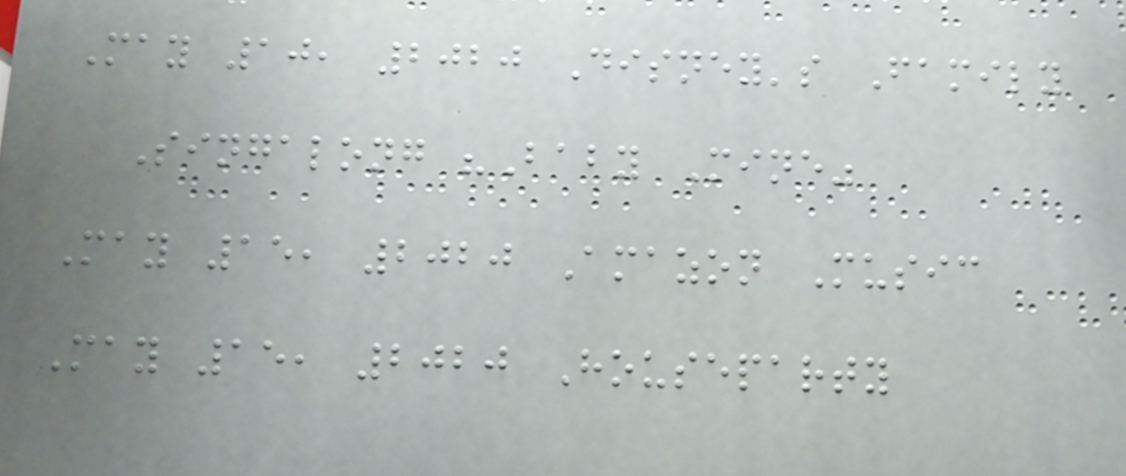May 10, 2020 Disney's Family
Singalong "Baby Mine"
May 15, 2020 Amazon Music
May 15, 2020 Houseparty
